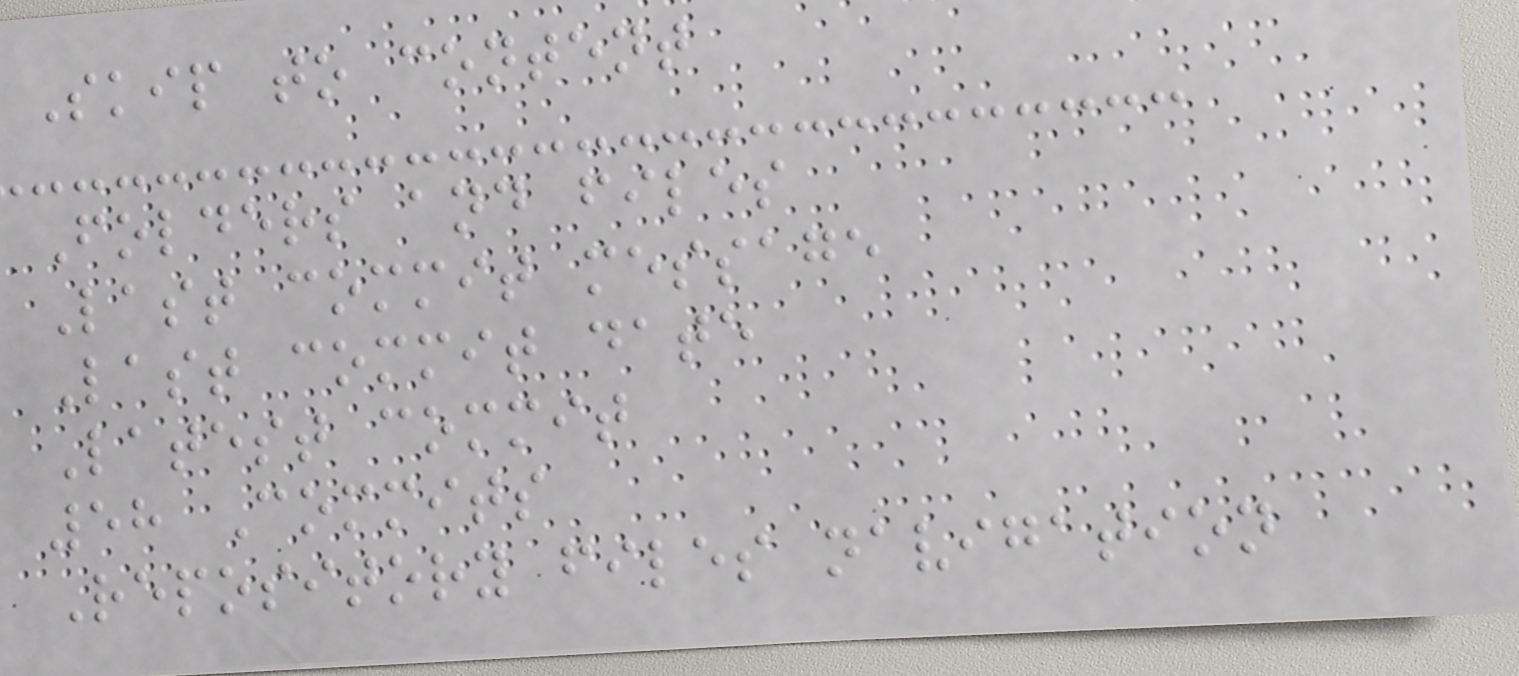Skip to content
Folders and files
Last commit message
Last commit date
Latest commit
58 Commits
Repository files navigation
